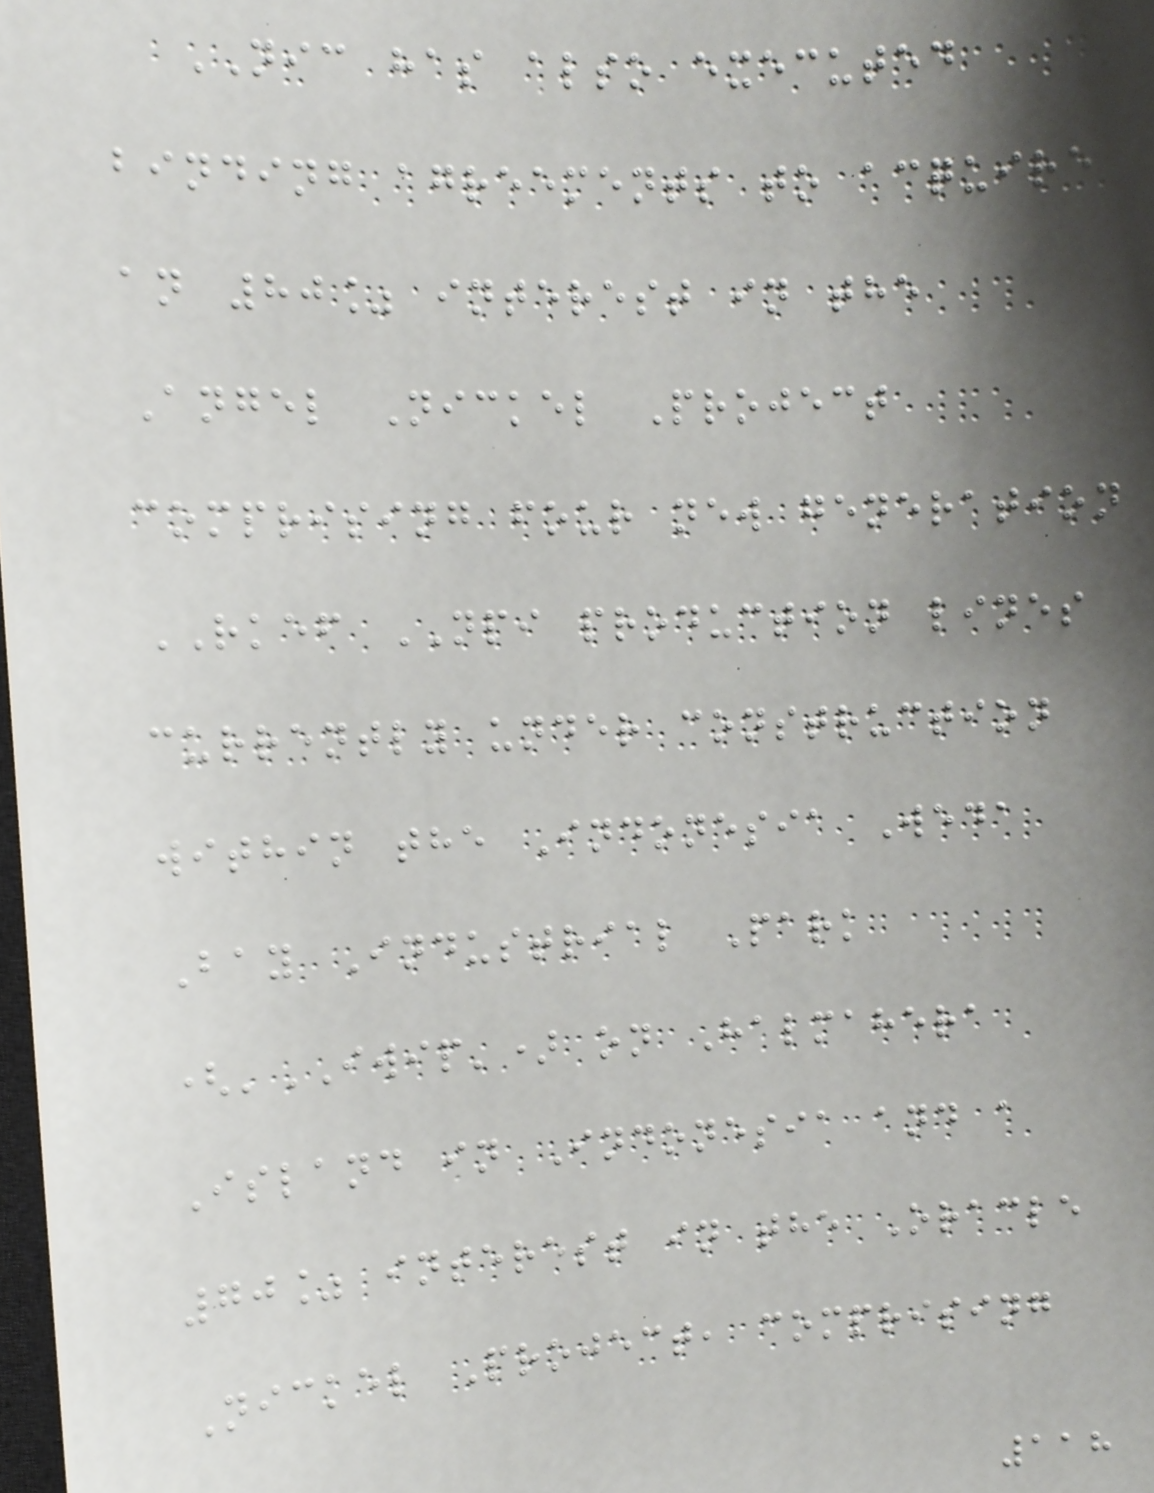NIC has also executed
binding agreements to acquire
an 80% interest in the
Angel Nickel Project
comprising four new generation
RKEF NPI production lines
currently under construction
within the Indonesia Weda
Bay Industrial Park
('IWIP') on Halmahera
Island in Indonesia and a
70% interest in the Oracle
Nickel Project, comprising
118
